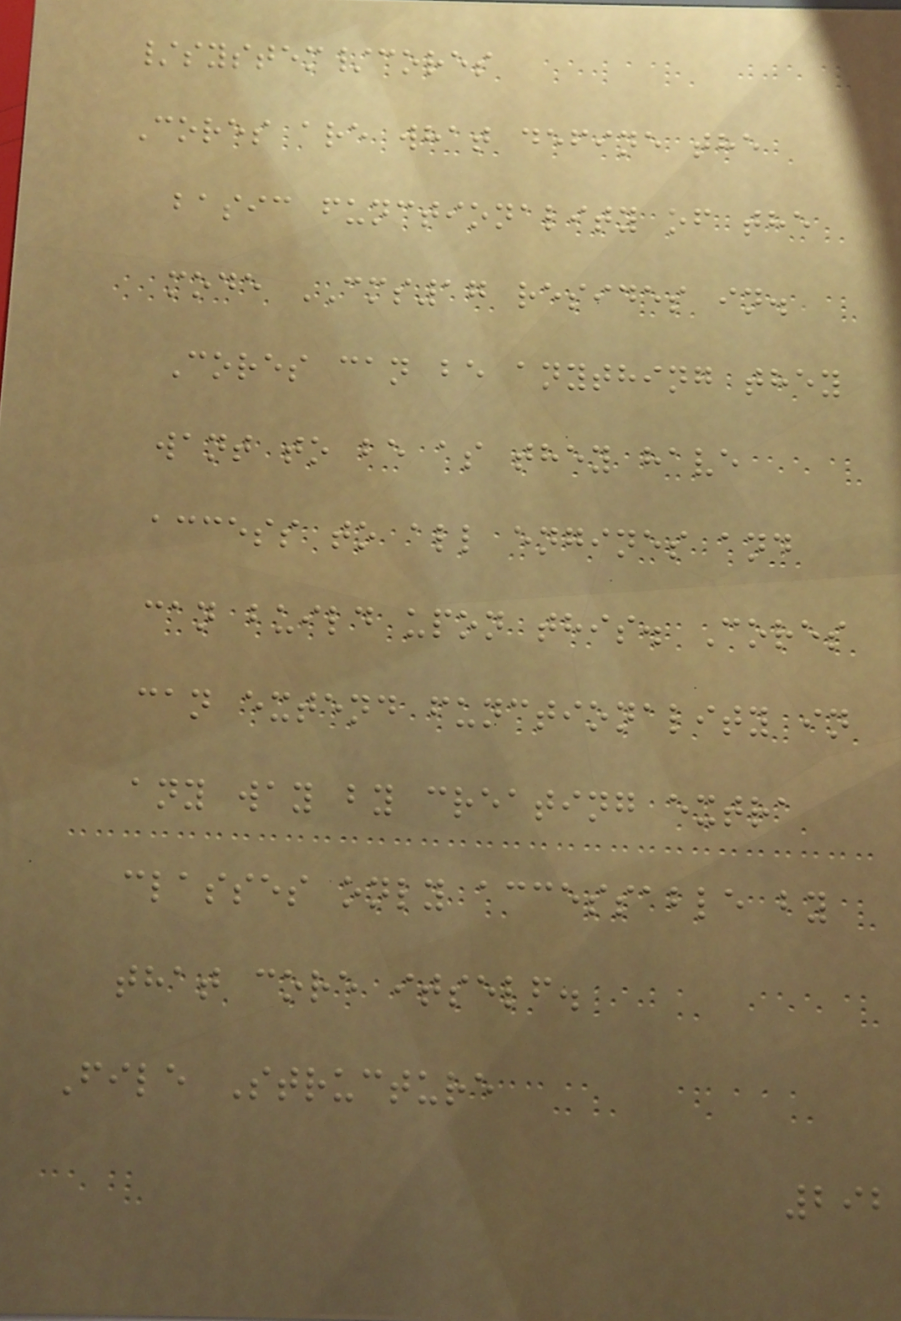/system/cores
Cores are what define the
basic functionality of the
mode CMS17 resides in.
Cores can be anything they
want to be as they have
access to all engines and
can build upon this. Cores
can extend functionality in
any way by creating extra
classes only accessable by
that core itself.
File Structure
292
